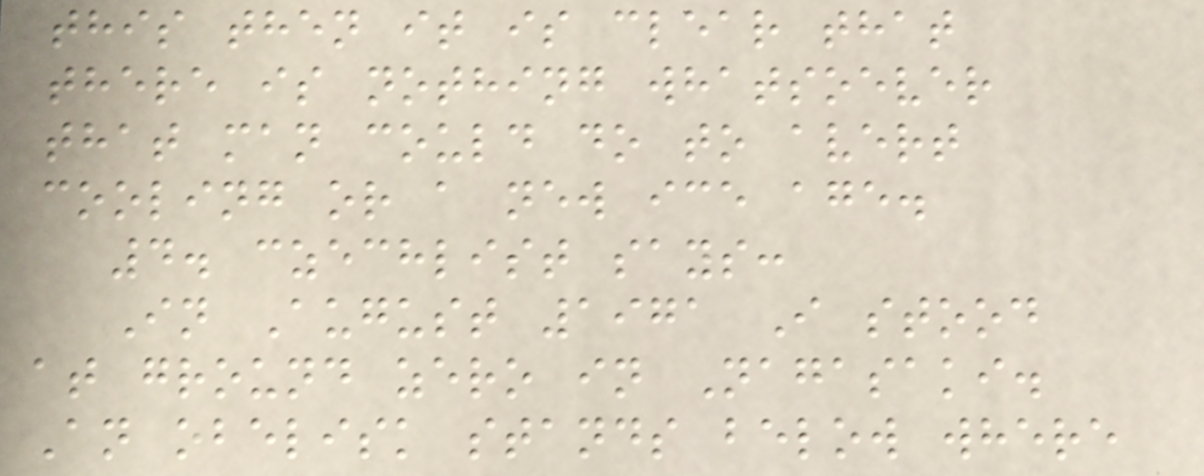this then it is clear that
there is nothing whatsoever
that man could do to avert
cooling or a new ice age.
4. czechlist says:
In August 1971 I stood
at ground zero in Nagasaki.
An obelisk stands below where
